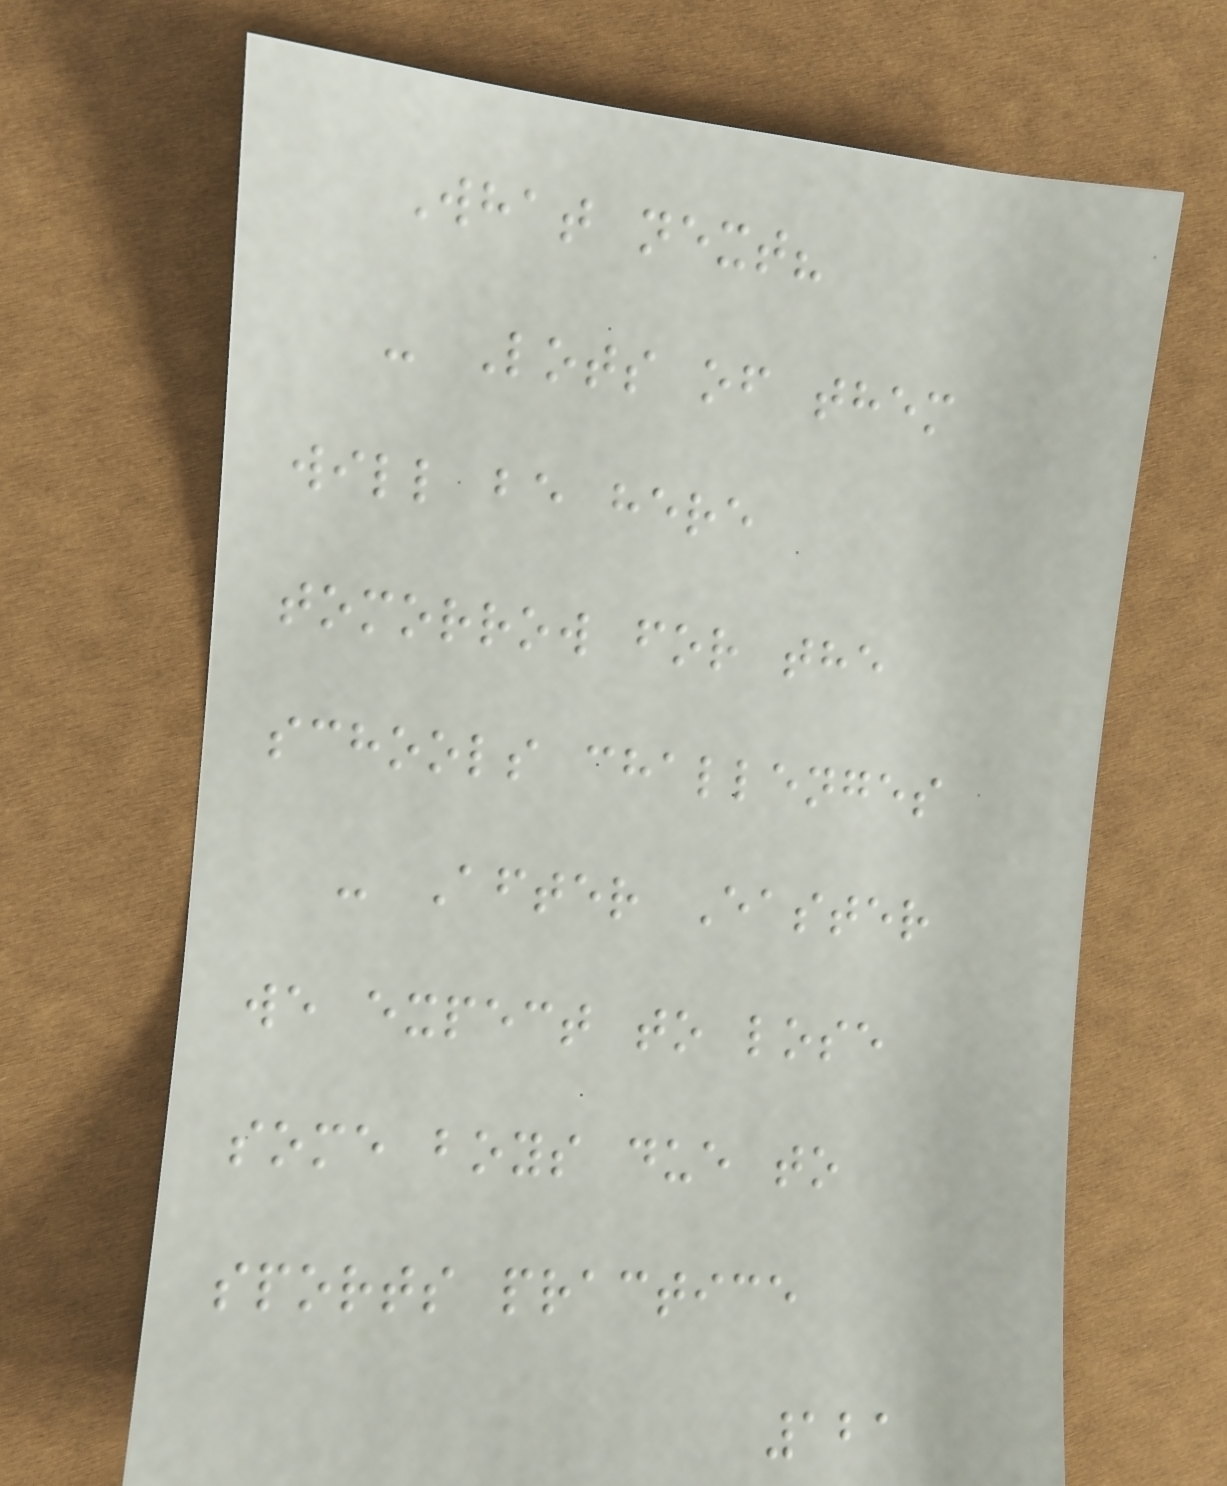What next?
- Lots of them
will be here
tomorrow for the
schools challenges
- After Easter
we expect to lose
some boys due to
sports practice
121
